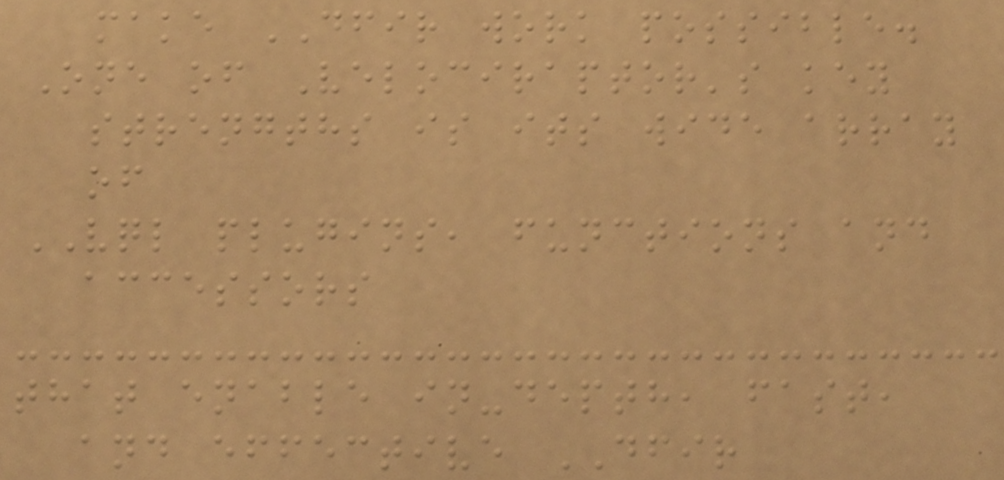make DFIR work possible.
One of Velociraptor's key
strengths is its wide array
of
VQL plugins, functions and
accessors
that enable in-depth, fast,
and effective DFIR
